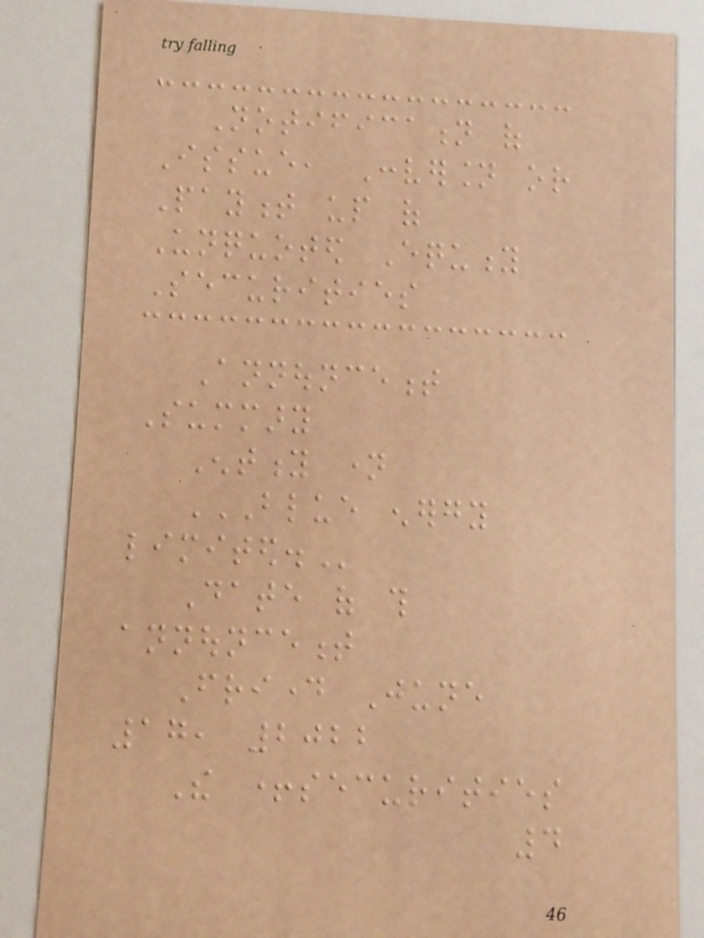Notification of
Issue, Conversion or
Payment up of
Unquoted Equity
Securities
Announcement
Summary
Entity name
BLUE ENERGY
LIMITED.
Date of this
announcement
Friday June
17, 2022
The +securities
4
